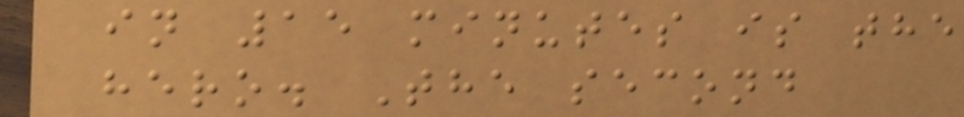in 15 minutes is the
hero. The second
